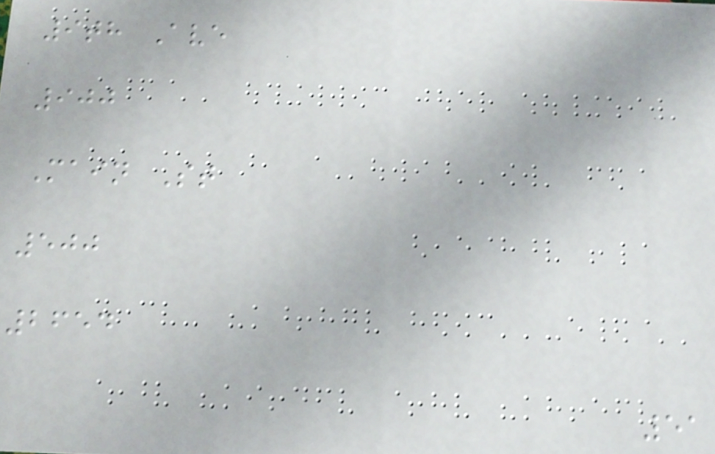9th Ave
900
Main St
500
2654
51
